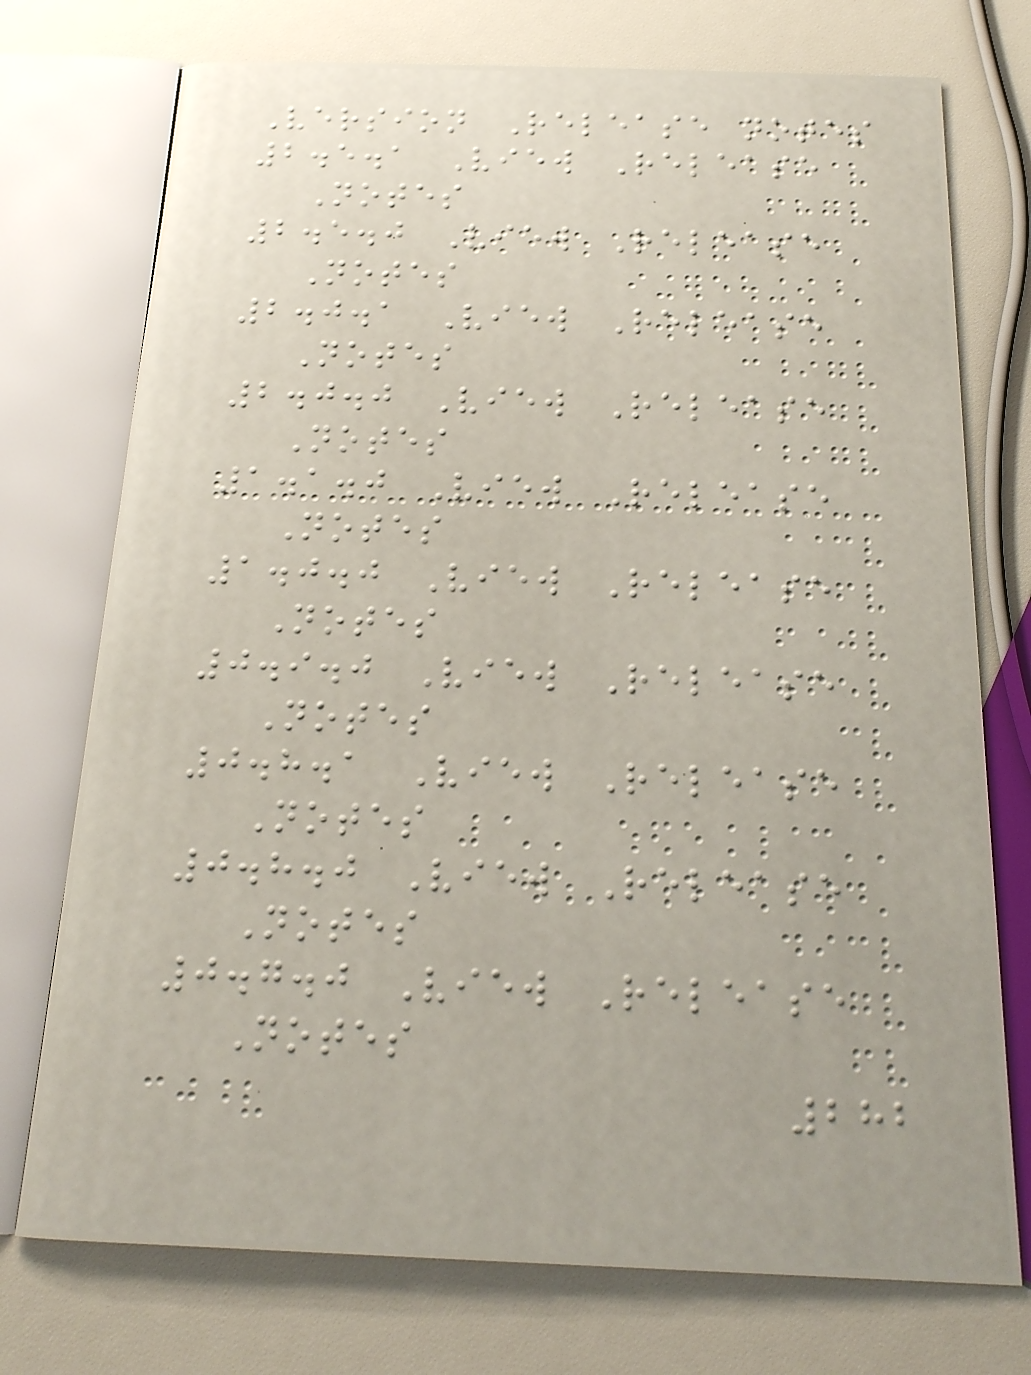Version Release notes
2.5.1 View Release
Notes
2.5.0 View Release
Notes
2.0.1 View Release
Notes
2.0.0 View Release
Notes
1.1.0 View Release
Notes
1.0.0 View Release
Notes
0.9.0 View Release
Notes
0.8.1 View Release
Notes
0.8.0 View Release
Notes
0.7.0 View Release
Notes
282
